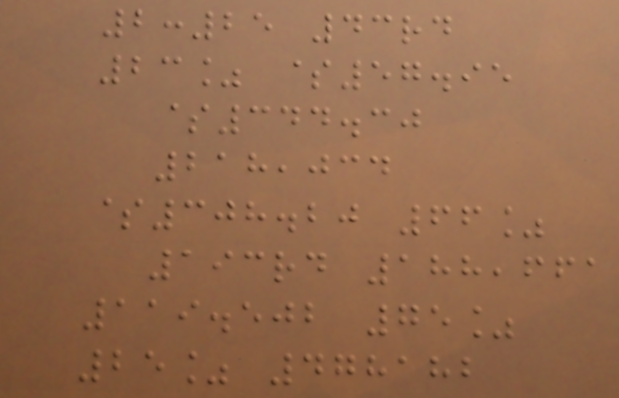2:25 43rd
23% $57.95
$344.30
218,034
$308.20 66%
193rd 188,661
119.502 75%
25% 478182
